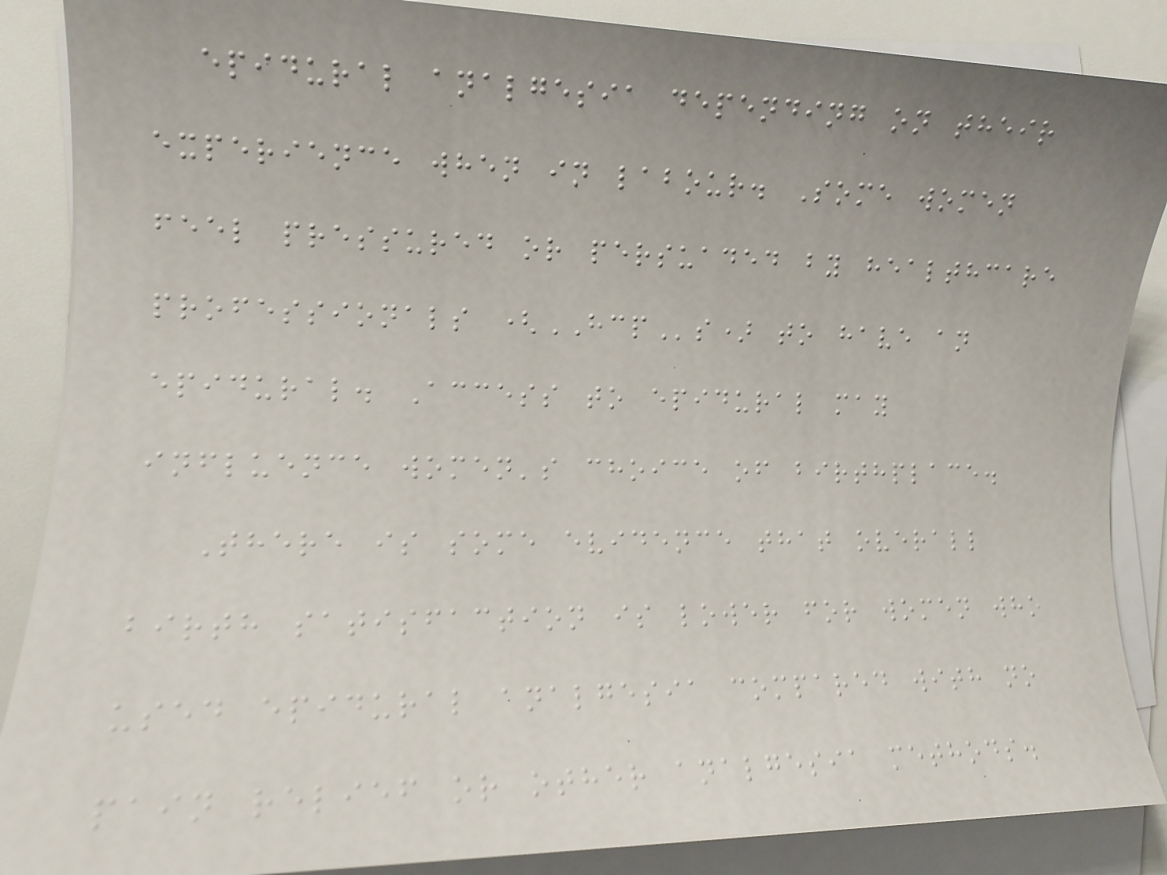epidural analgesia depending on their
experience when in labour. Some women
feel pressured or persuaded by healthcare
professionals (HCPs) to have an
epidural. Access to epidural may
influence women's choice of birthplace.
There is some evidence that overall
birth satisfaction is lower for women who
used epidural analgesia compared with no
pain relief or other analgesia methods.
